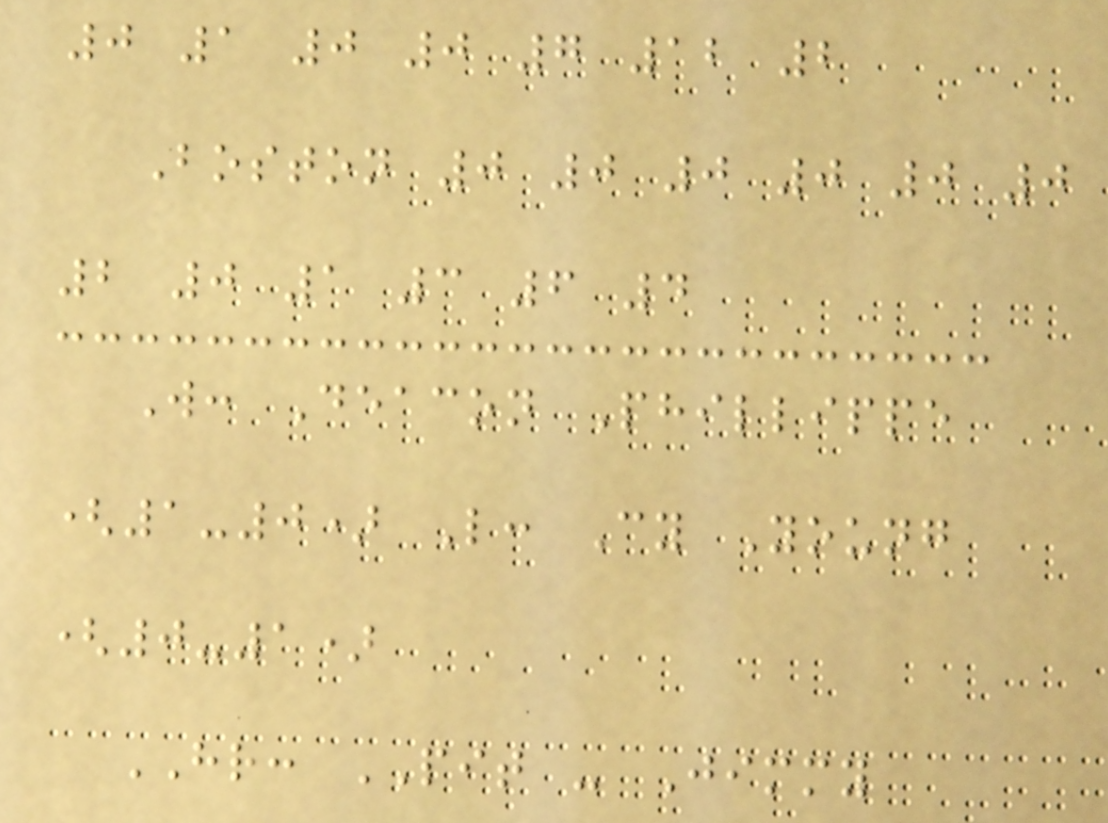0 1 0 0 7 12 2
Boston 0 0 0 0 0 0
2 0 1 3 6 4
W: Deacon Phillippe
(1-0) L: Cy Young
(0-1)
HR: PIT - Jimmy
